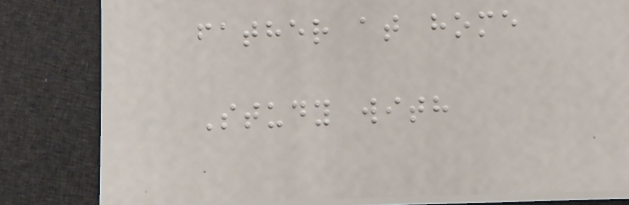father at home
Study with
